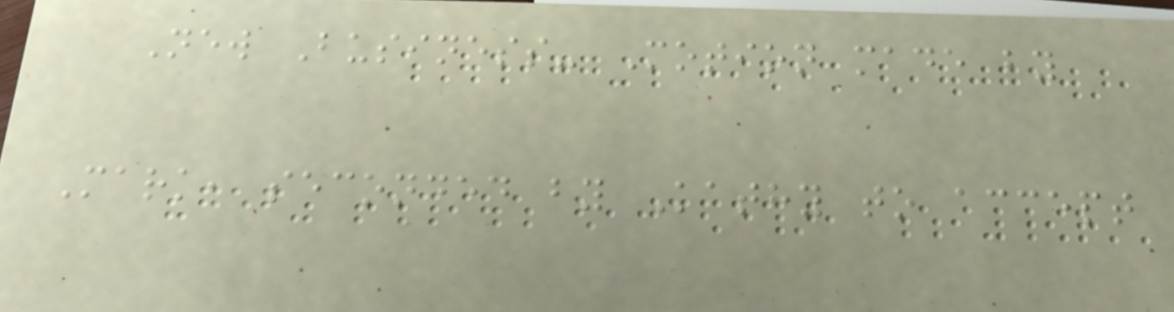New Business- Motion made by
Mark, seconded by Kathy to accept
